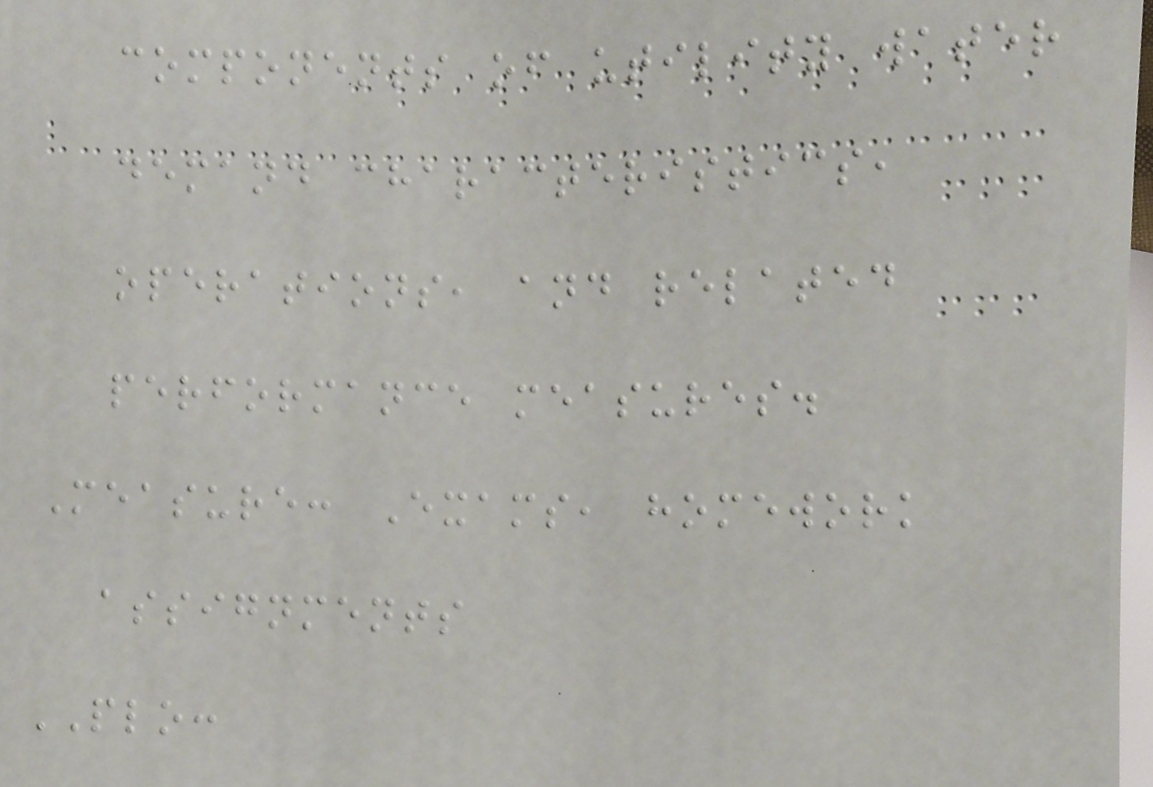components of utility water
demand characteristics,
operations, and related
performance measures.
Measure: Exams, homework
assignments
PLO:
